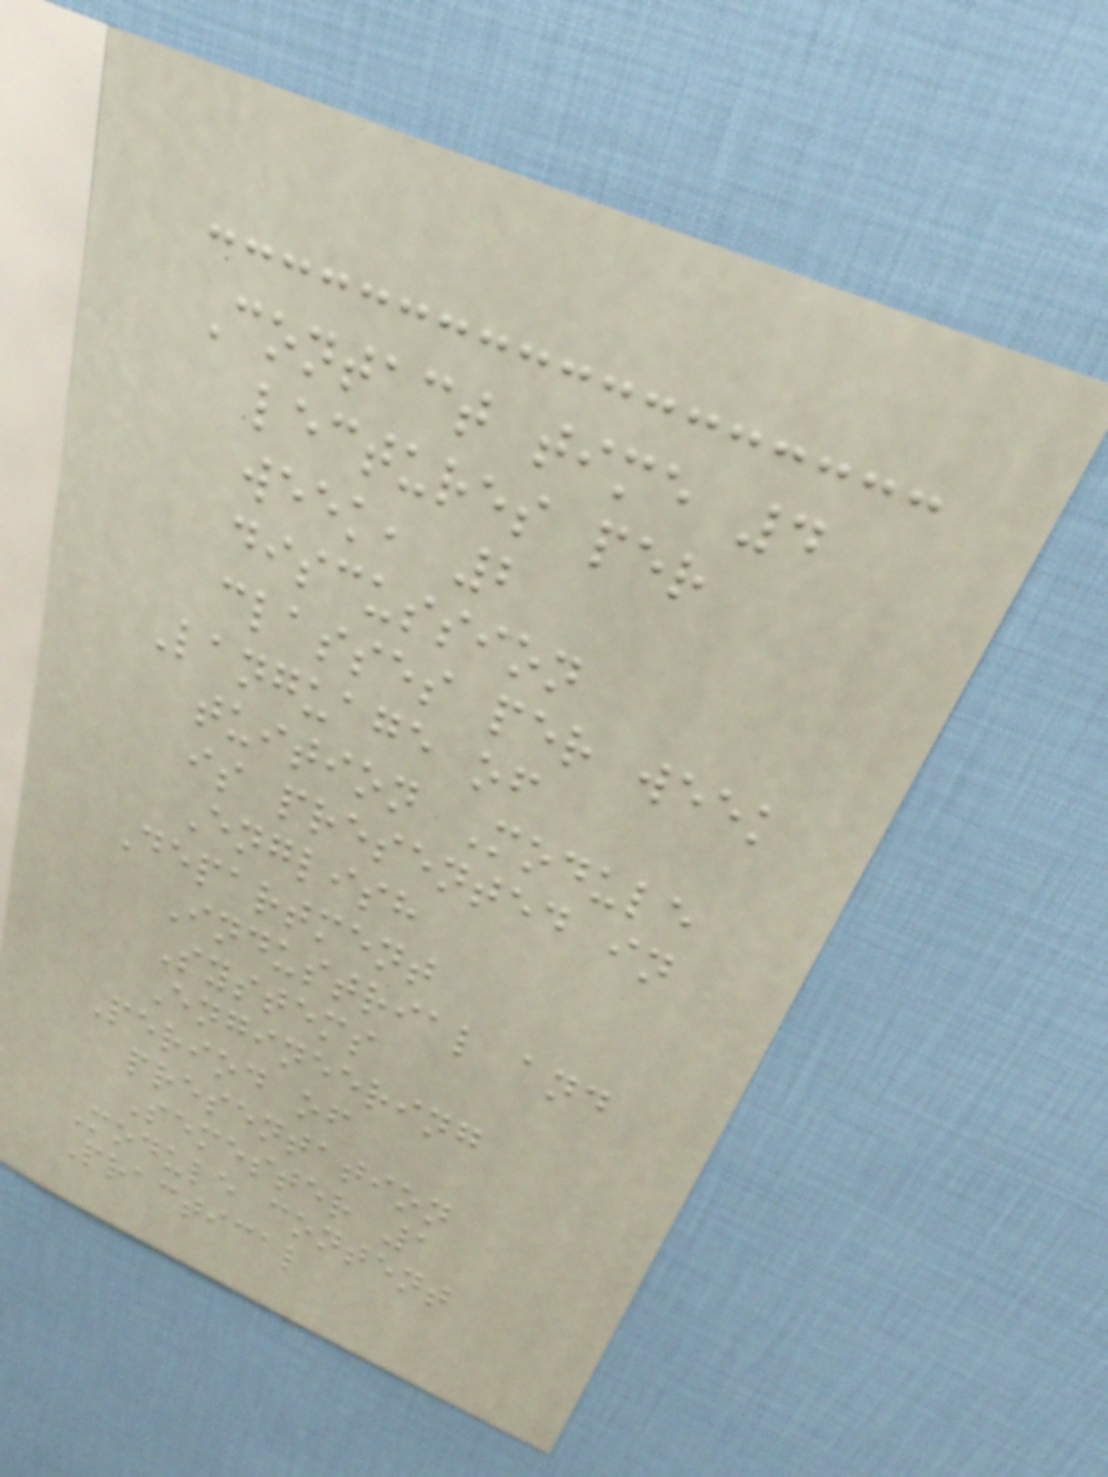Contact time 4
lectures per
week, 2
discussion
classes per week
Language of
tuition Module
is presented in
English
Department
Industrial and
Systems
Engineering
Period of
presentation
Semester 1
Module content
Practical
